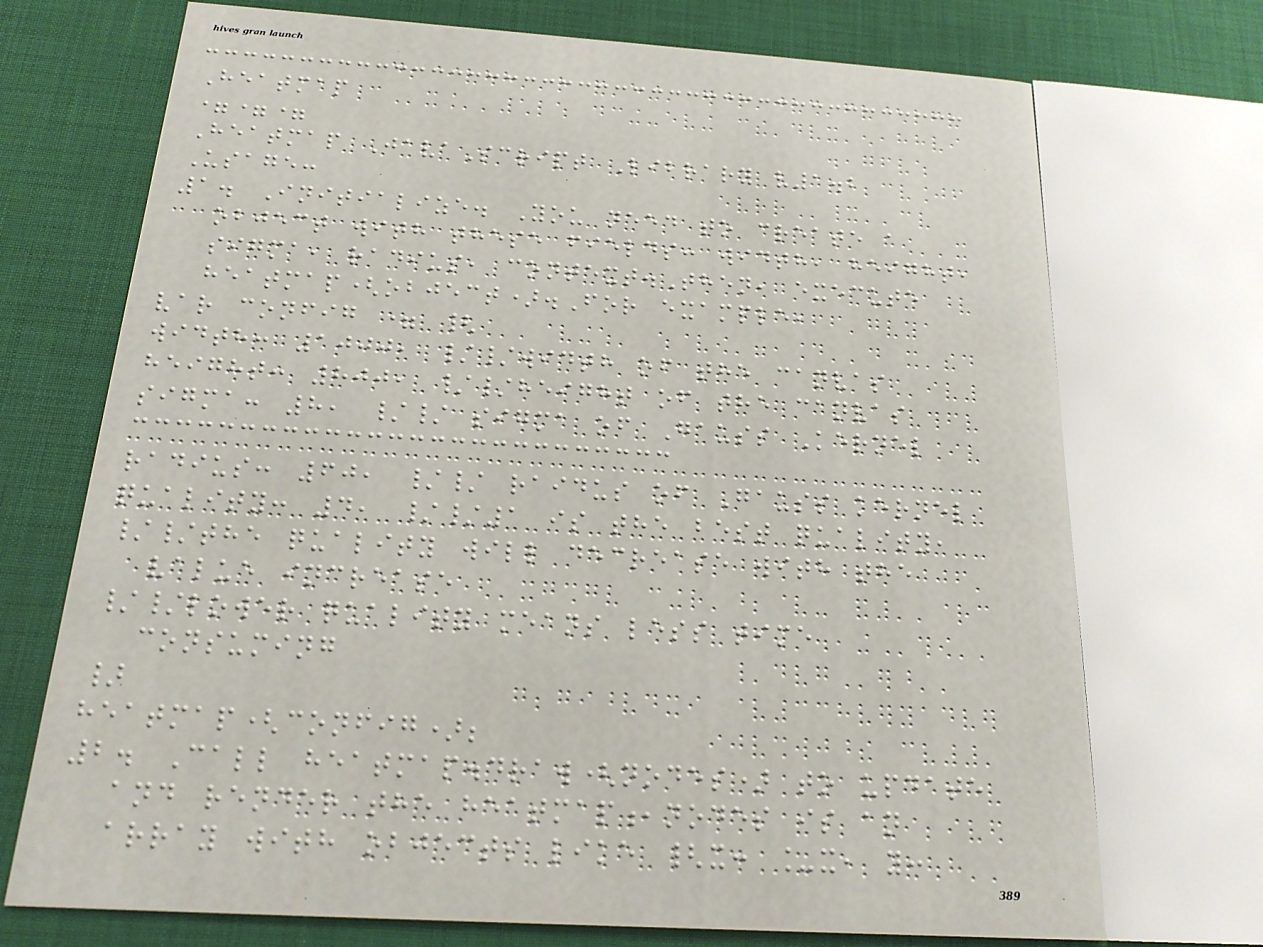Heatmap
===
Heatmap JavaScript Library v1.2
Usage:
1. Initialize. You need to create a
object with these fields: width, height,
sigma, radius, context.Then, execute
heatmap(object).For example,
var config = {
width: 1000, //width of the canvas
height: 800, //height of the canvas
sigma: 8, // sigma of Gauss Kernel
radius: 60, // raidus of Gauss kernel
quality: 4, //1 is the best quality,
//the quality will decrease with the
value increase
//lower quality means less time
consuming
}
heatmap(config);
2. Call heatmap.draw(nodes) to update
and render the heatmap,nodes is an
array with objects like {x: _x, y:
